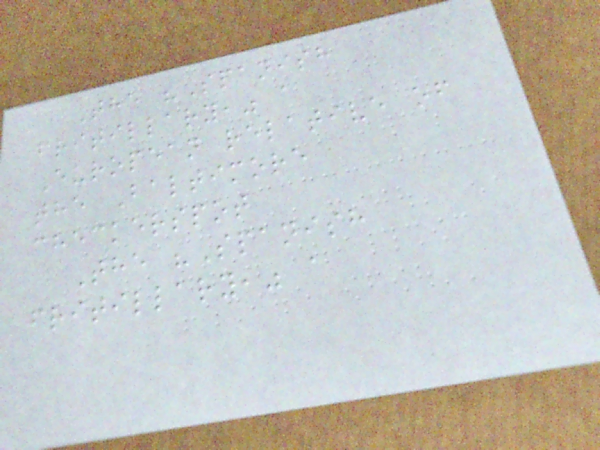The "Spanish
fritillary," a
European relative of
the Baltimore
checkerspot
The "Spanish
fritillary," a
